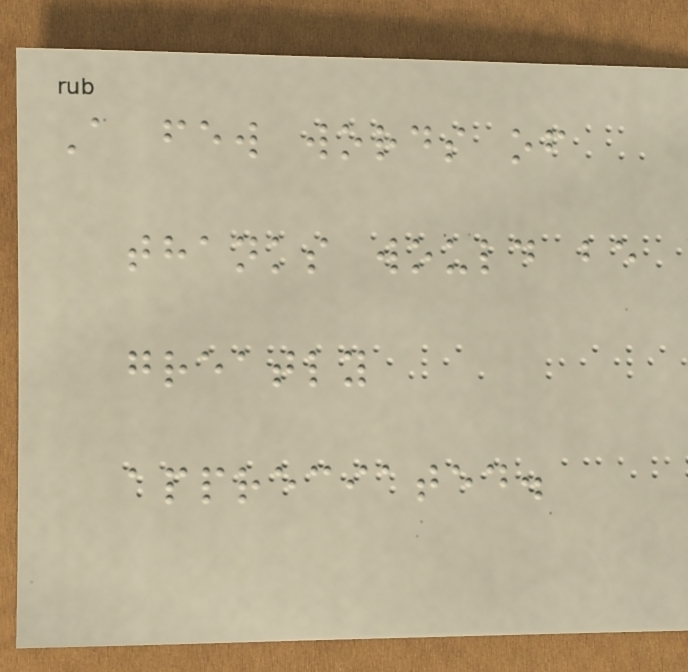A few words of
thanks would be
greatly
appreciated.
